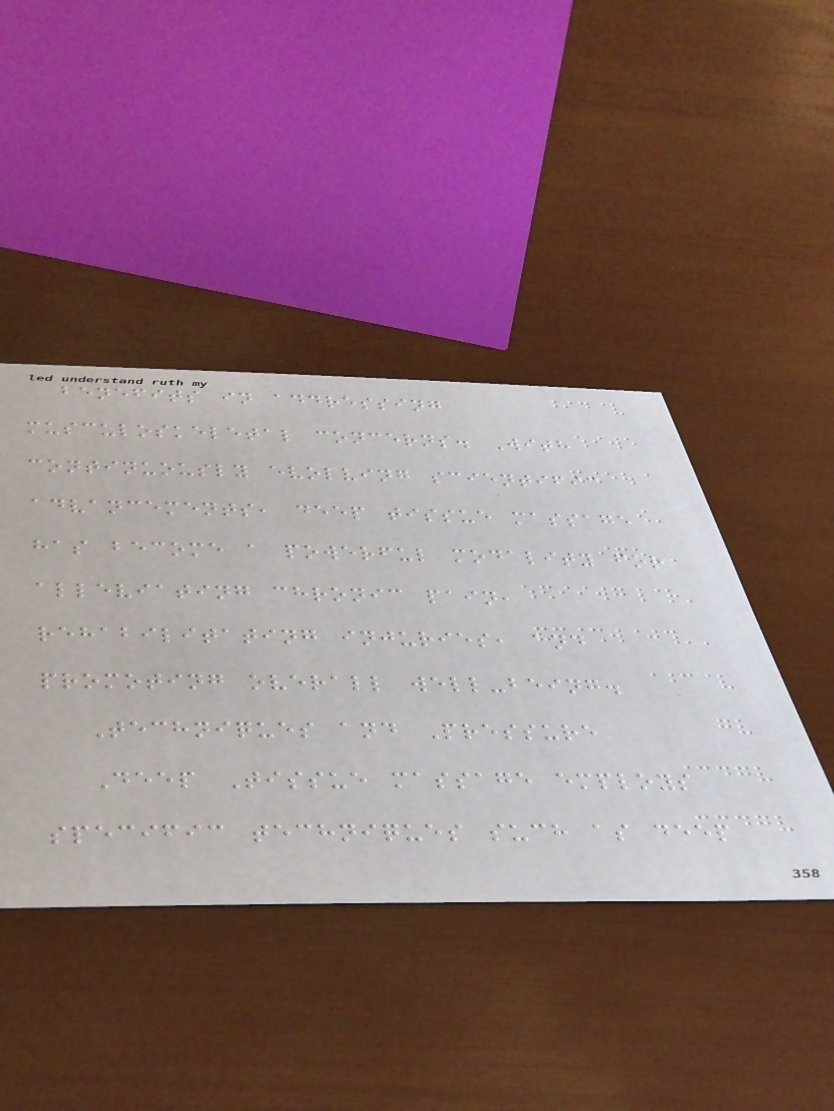benefits in addressing
musculoskeletal concerns. With
continuously evolving scientific
advancements, deep tissue massage
has become a powerful modality for
alleviating chronic pain,
rehabilitating injuries, and
promoting overall well-being.
Techniques and Pressure
Deep Tissue massage employs
specific techniques such as deep
